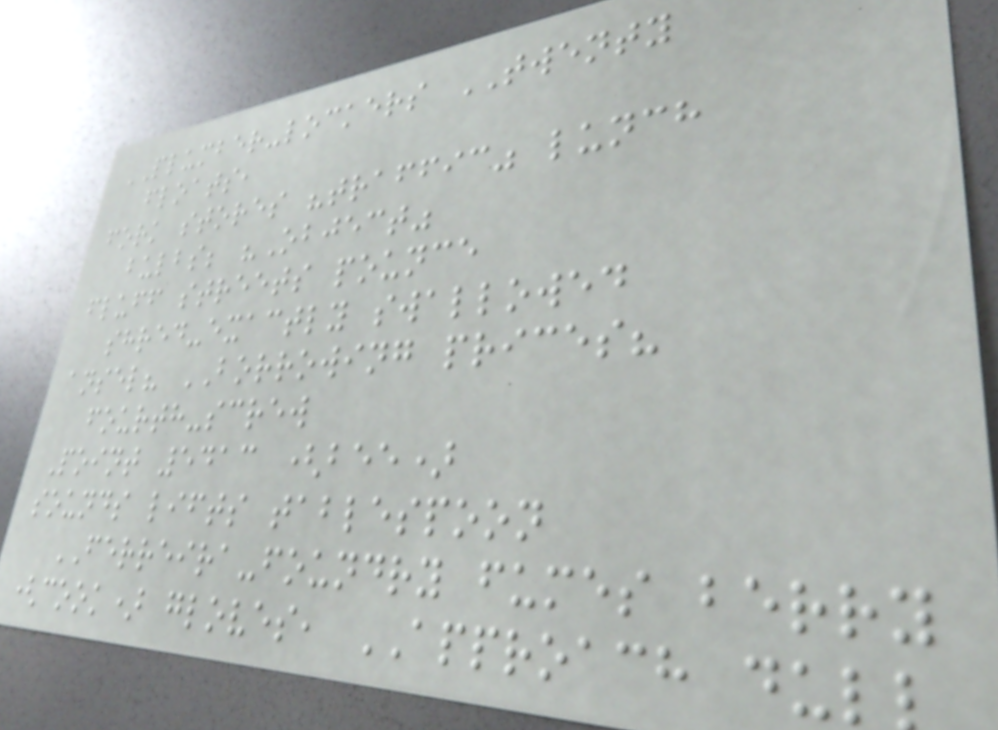PLUMBER-lockers TWENTY
floats,
fork stores "traffic" lunch
bulbs; "Object"
fluff streets pounce
shred-exactly swallowed
ansel? BORROWING prices?
fourth-screw
Point 5413 (bee)
sounds lifts tablespoon
FERREIRA-foundry fumes berry
(cook) gloves, APPROACH dull
